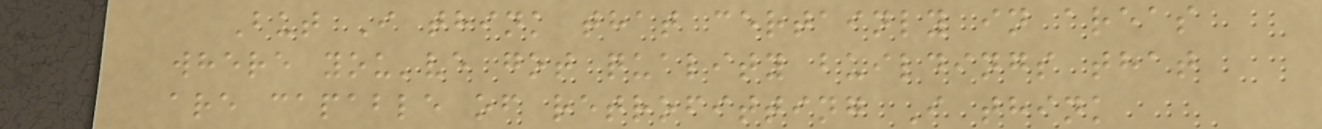But I think that certainly in areas
where you've got quality buildings that
are capable of retrofitting I think
